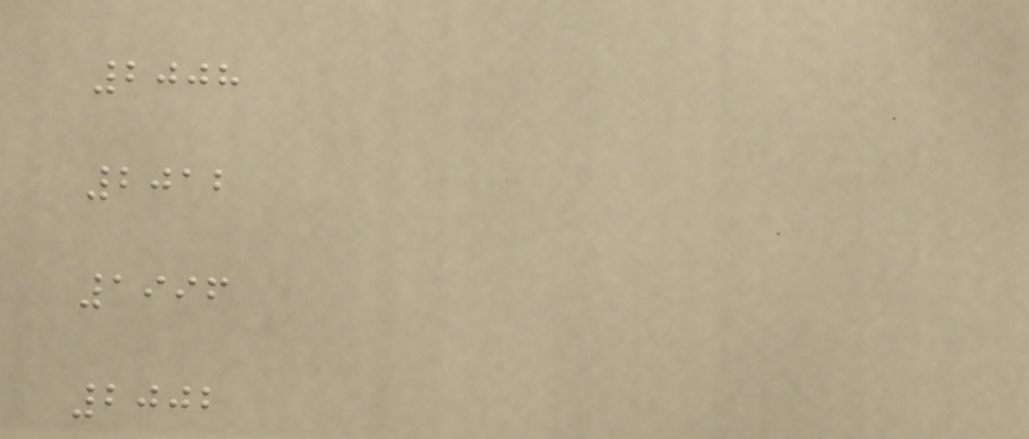2008
2012
1996
2002
